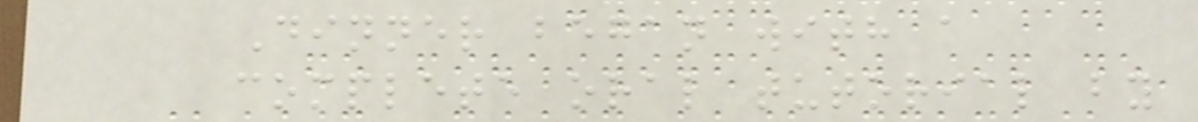Dinner began with a
complete oral tutorial by
